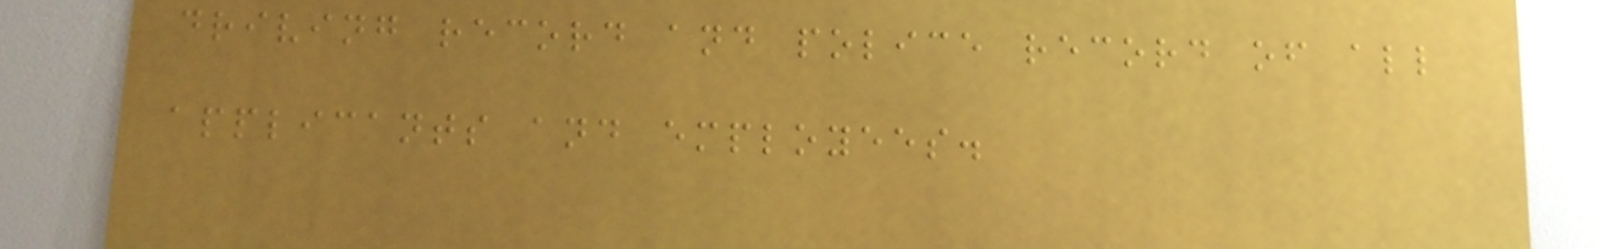driving record and police record of all
applicants and employees.
